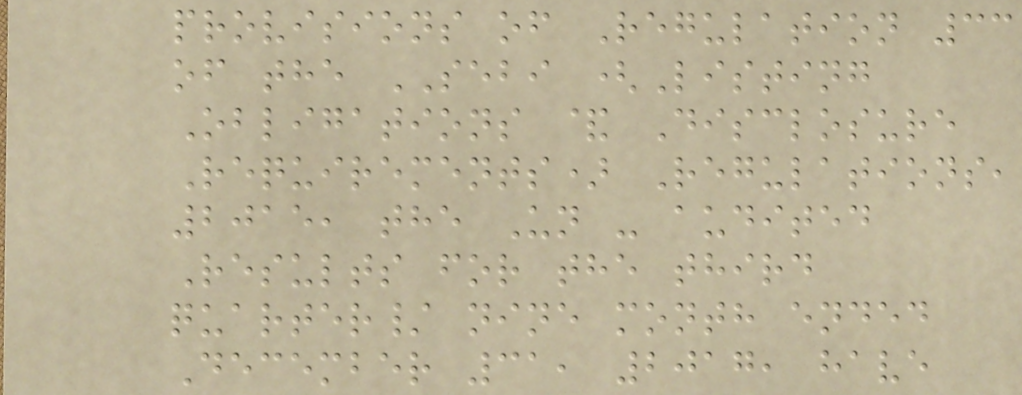provisions of Regulation 33
of the SEBI (Listing
Obligations & Disclosure
Requirements) Regulations,
2015, the Un - audited
Results for the third
quarter/ nine month ended
December 31, 2017, have
